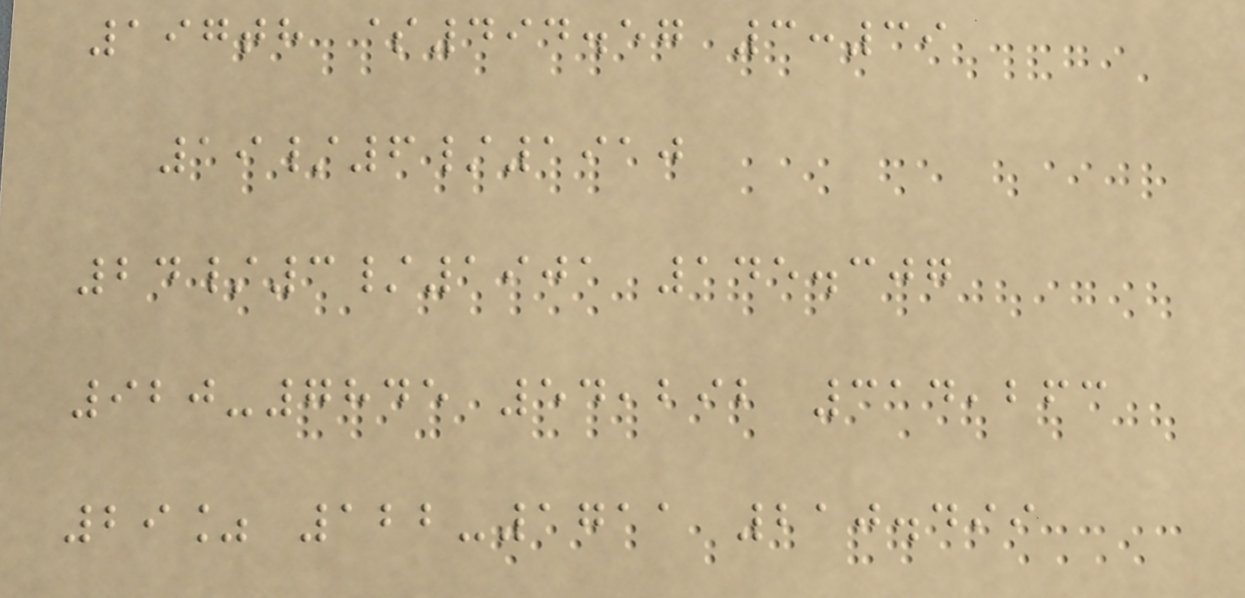197th $494.57 3:39
19/6/1910
24/3/1901 145.307
920-7845 54,292 314,263
29% 122-1711 210.499
